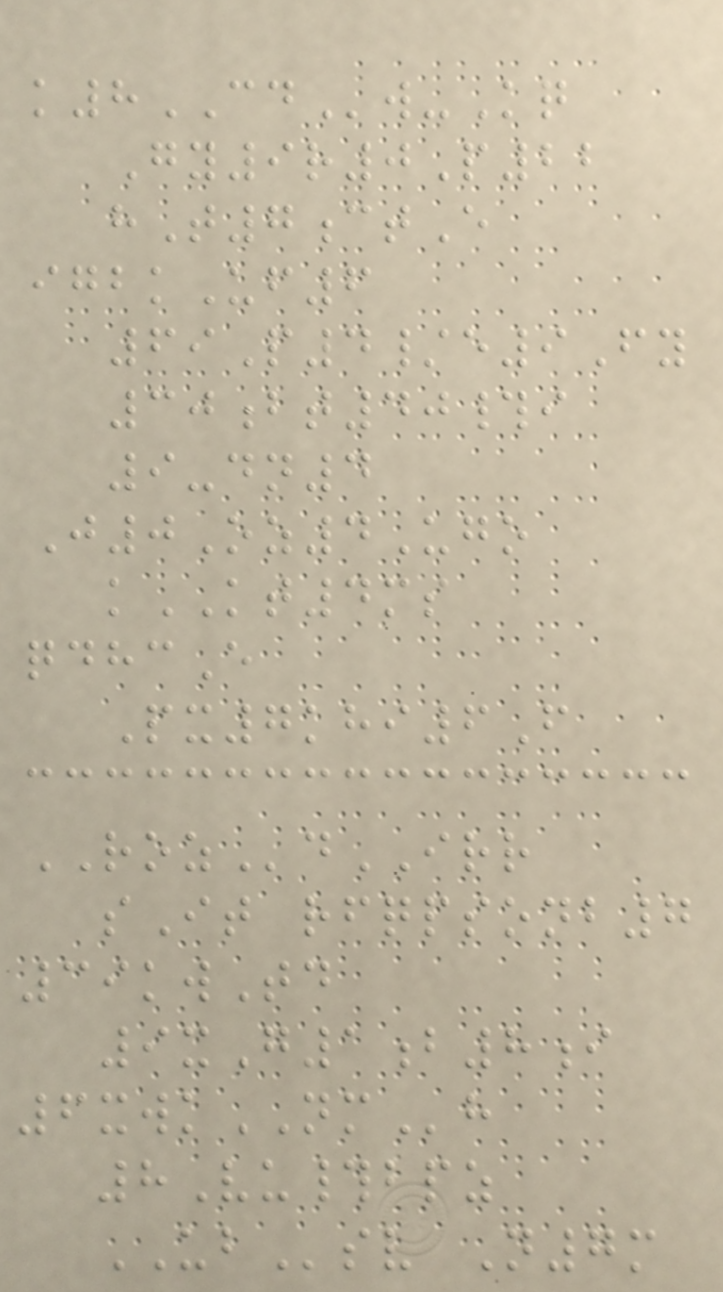k8CDw-Kq
Gy9r0P22
hT7ctE
igbkUf6
69P4/e9Fy
30bt40#i
9-dn4
J0Oz4Ugo
kKT4ms
qdhcE
Px7khi6F
ROZdIRR
sIt rfqpsonb7
39kwTd
9xG1b8i
6xwkNMh
8Vu#bpz
UBsv N7m
